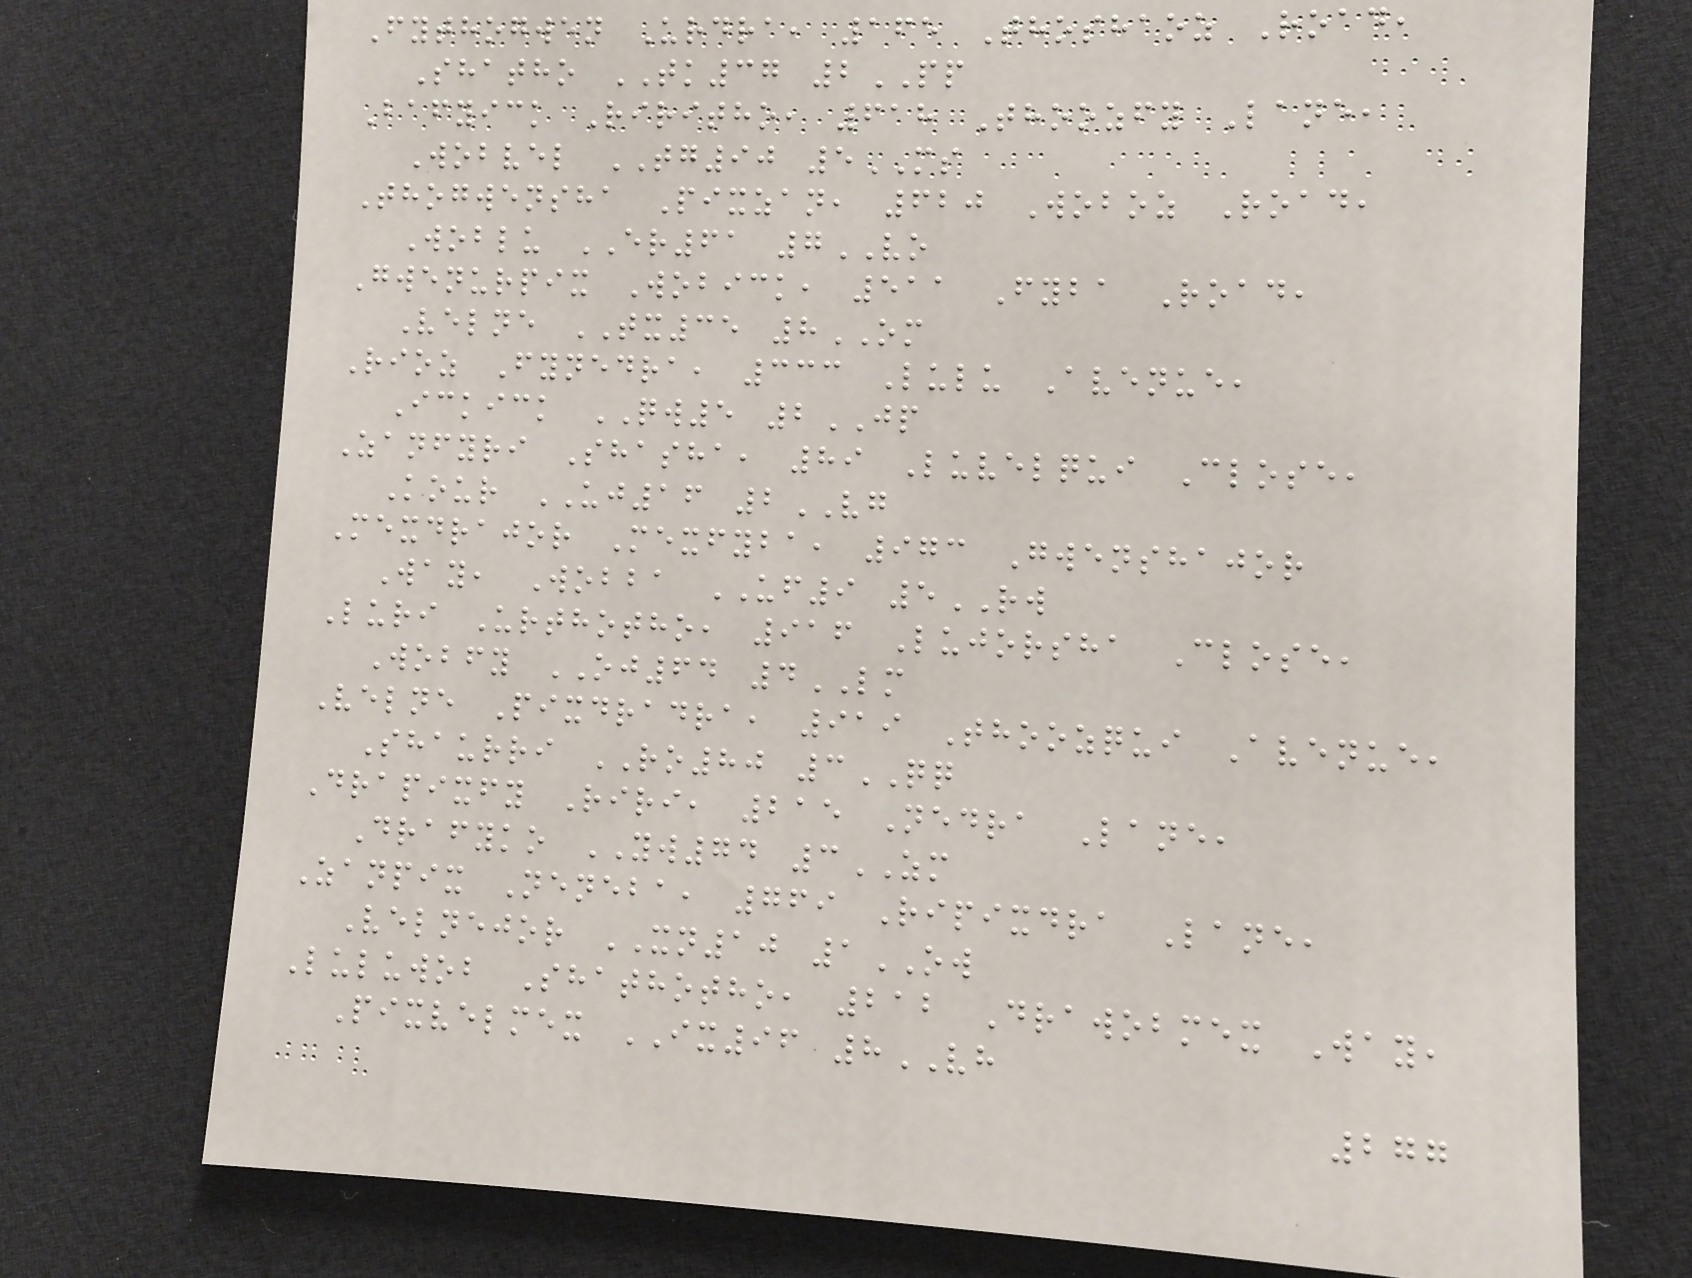Fythogwen Urdra, 165 Thoshaoz Road,
Shatho TK37 2PP
Bafyick Riritho, 618 Thoozfy Lane,
Wobvel TG90 5MS
Thogwensha Pixzan, 620 Woboz Road,
Woblu ER61 7VO
Gwenurpix Wobick, 511 Fyba Road,
Velne TX35 8OM
Rioz Fynedra, 333 Lulu Avenue,
Ickick QW5 2JP
Zanfyri Shasha, 89 Luvelqui Close,
Kour UJ16 2VG
Mexdrajor Mexfyba, 973 Gwenshajor
Way, Wobba UF9 5RW
Luri Urthotho, 916 Lujorsha Close,
Wobfy OJ64 4LM
Velne Pixdradra, 919 Thoozqui Avenue,
Shaurri RO80 3QQ
Drapixfy Riri, 215 Nedra Lane,
Drafyko YW74 3ZM
Zanpix Neneba, 769 Ripixdra Lane,
Velnejor XN10 1OW
Luluwob Shathotho, 212 Drawobmex Way,
Pixvelmex IX96 8VH
277
